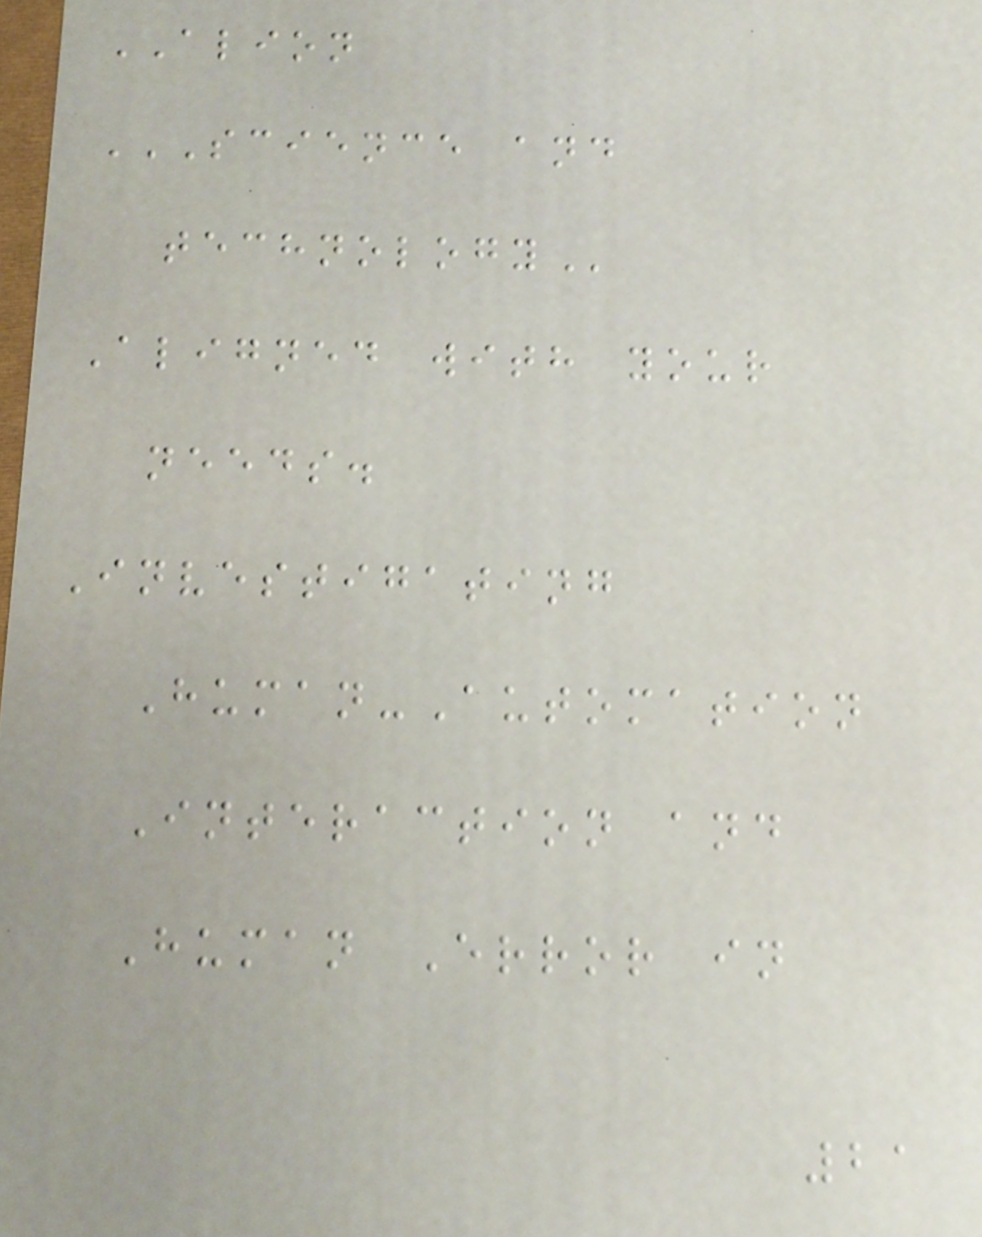ALION
SCIENCE AND
TECHNOLOGY
Aligned with your
needs.
Investigating
Human-Automation
Interaction and
Human Error in
21
